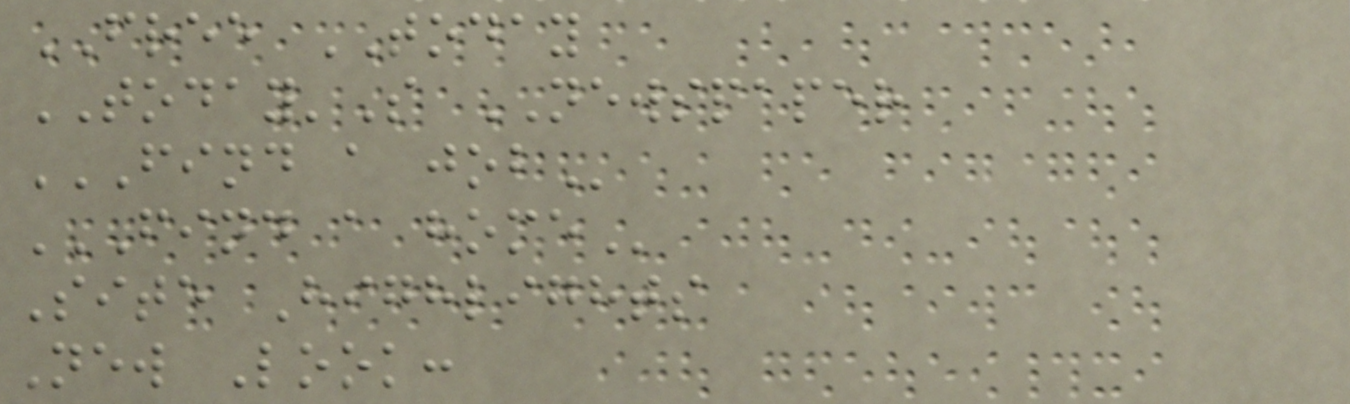FREE TODAY
TODAY'S NEWSPAPER
FIND A JOB
FIND A HOME
Site Highlights
New Look:
